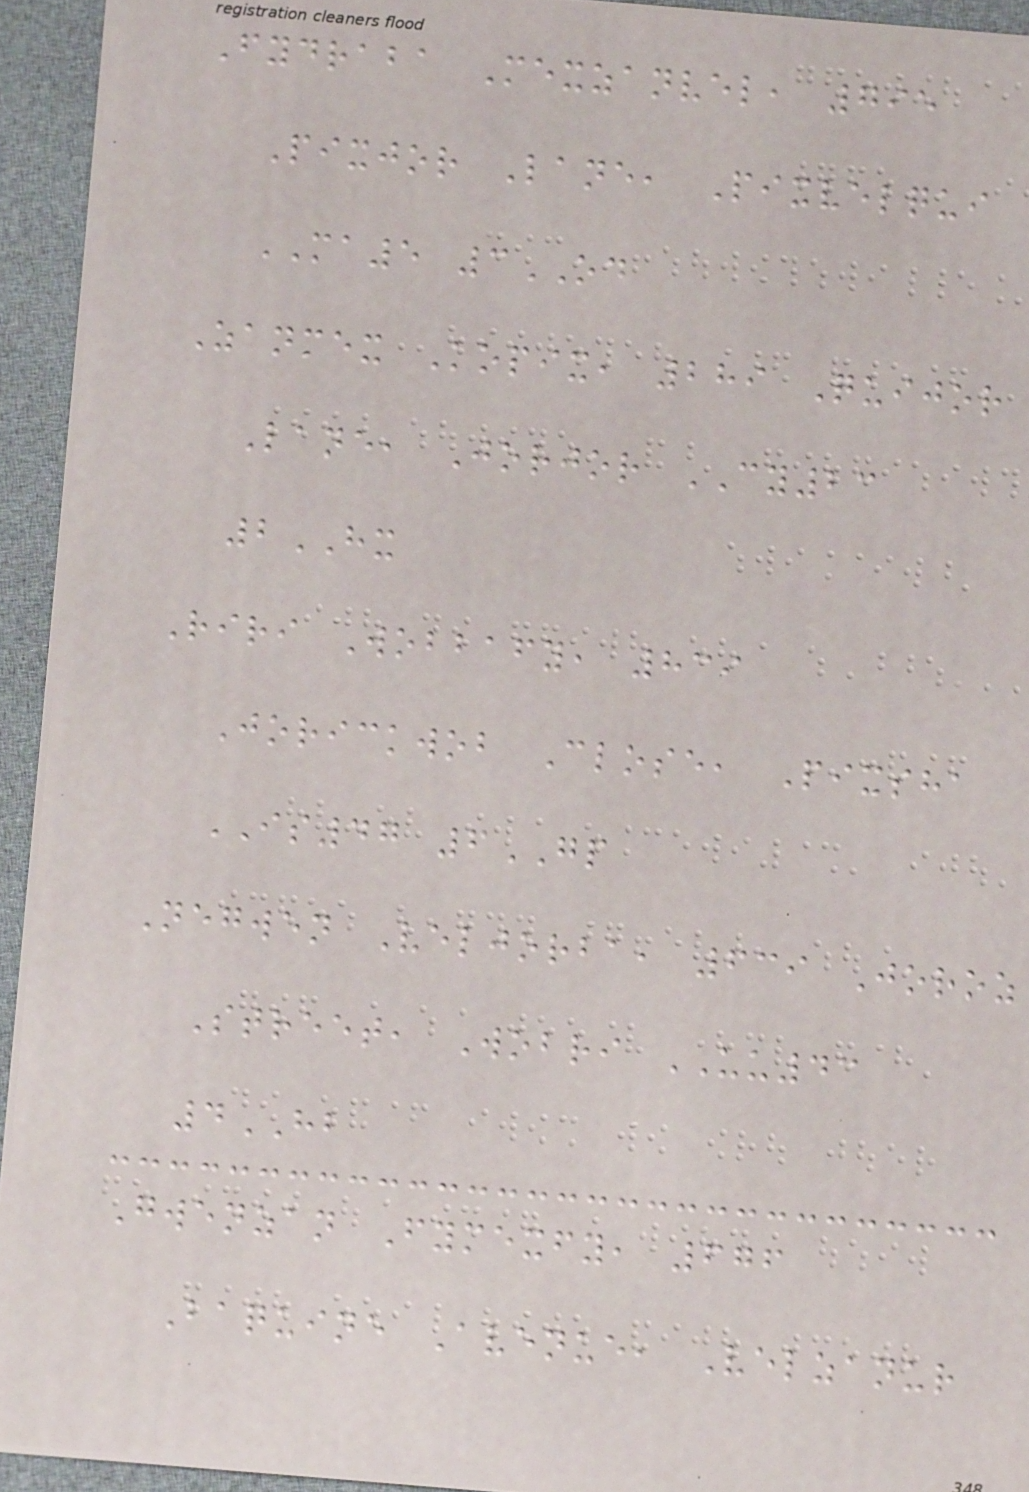Fydraba Mexzanvel, 795
Pixjor Lane, Pixvelqui
MA5 3OD
Zanmex Kopix, 289 Quijor
Lane, Jorjor CY23
2HX
Riri Wobbafy, 839
Jorickwob Close, Pixsha
IS47 6GP
Negwen Veljorba, 639 Joroz
Street, Wobri UU43
4HB
Gwenzan Fymexfy, 676
Baquine Avenue, Velzanur
